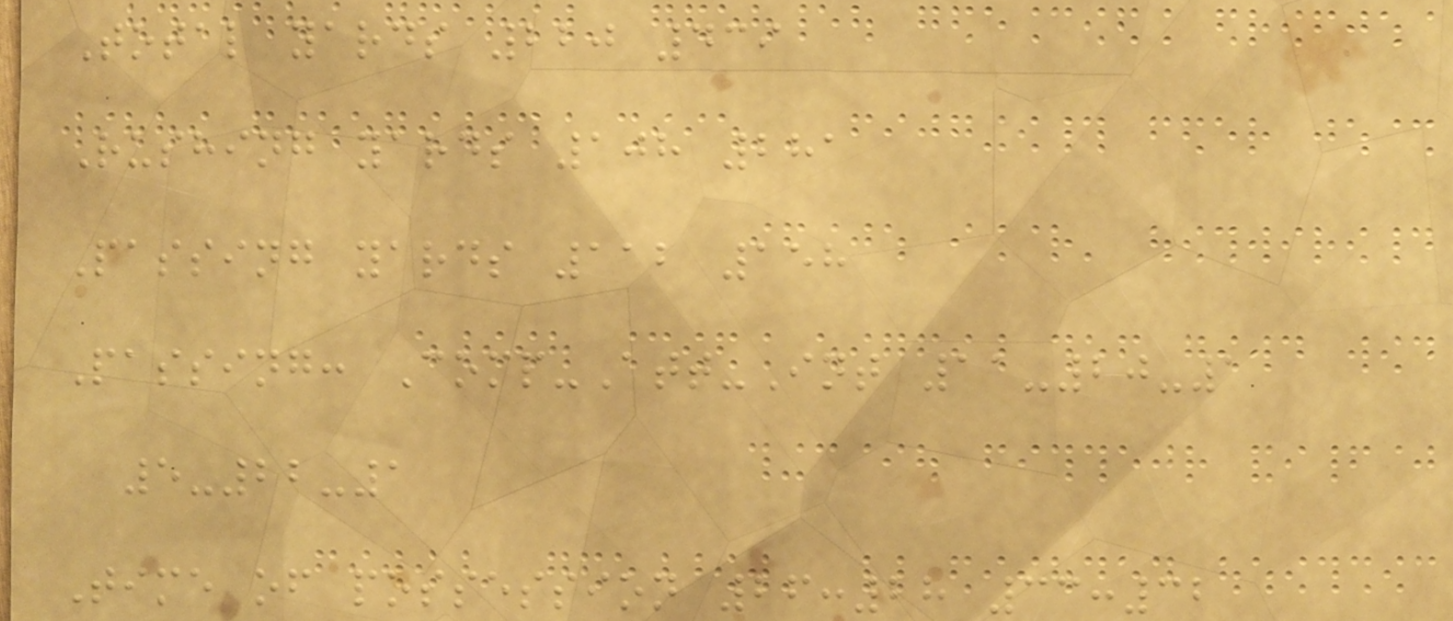Total yards 220 439
Rushing yards 108 281
Passing yards 112 158
Passing: Comp-Att-Int 11-20-1
5-22-1
Time of possession 26:28 33:32
